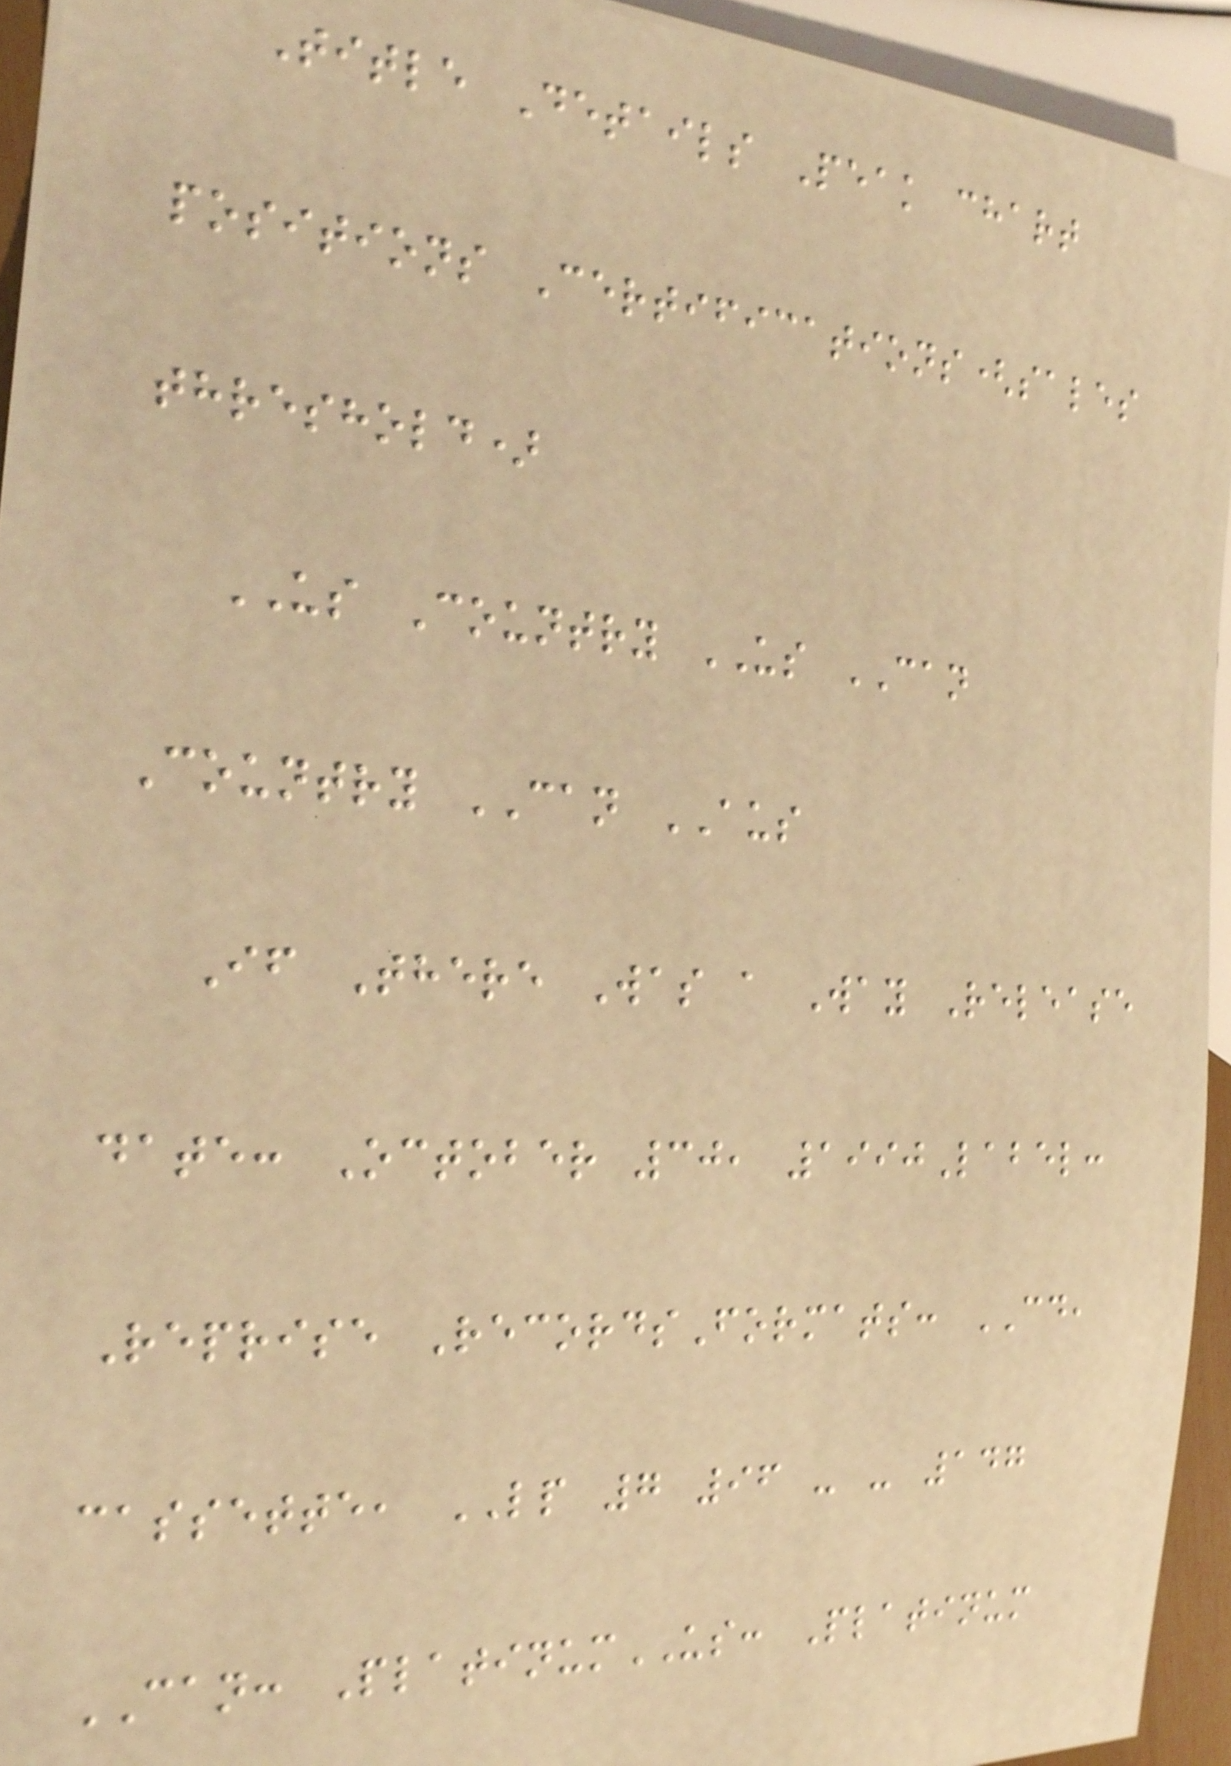Title Details Peak chart
positions Certifications(sales
threshold)
US Country US CAN
Country CAN AUS
If There Was a Way Release
date: October 30, 1990Label:
Reprise RecordsFormats: CD,
cassette, LP 7 96 - - 147
CAN: PlatinumUS: Platinum
